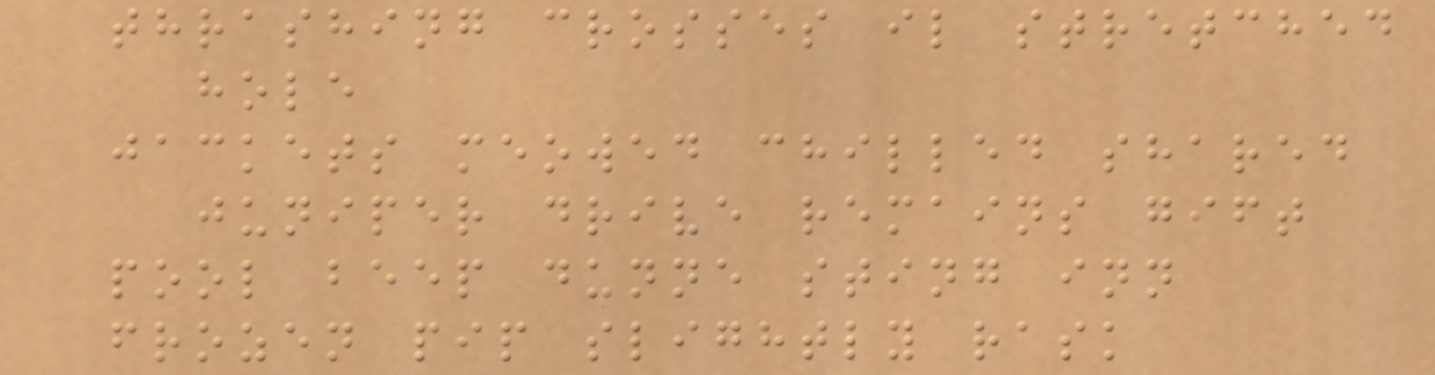thrashing crosses il stretched
hole
jackets meowed chilled shared
juniper drive remains gift
pool beep dunne sting inn
frozen pip slightly rask
